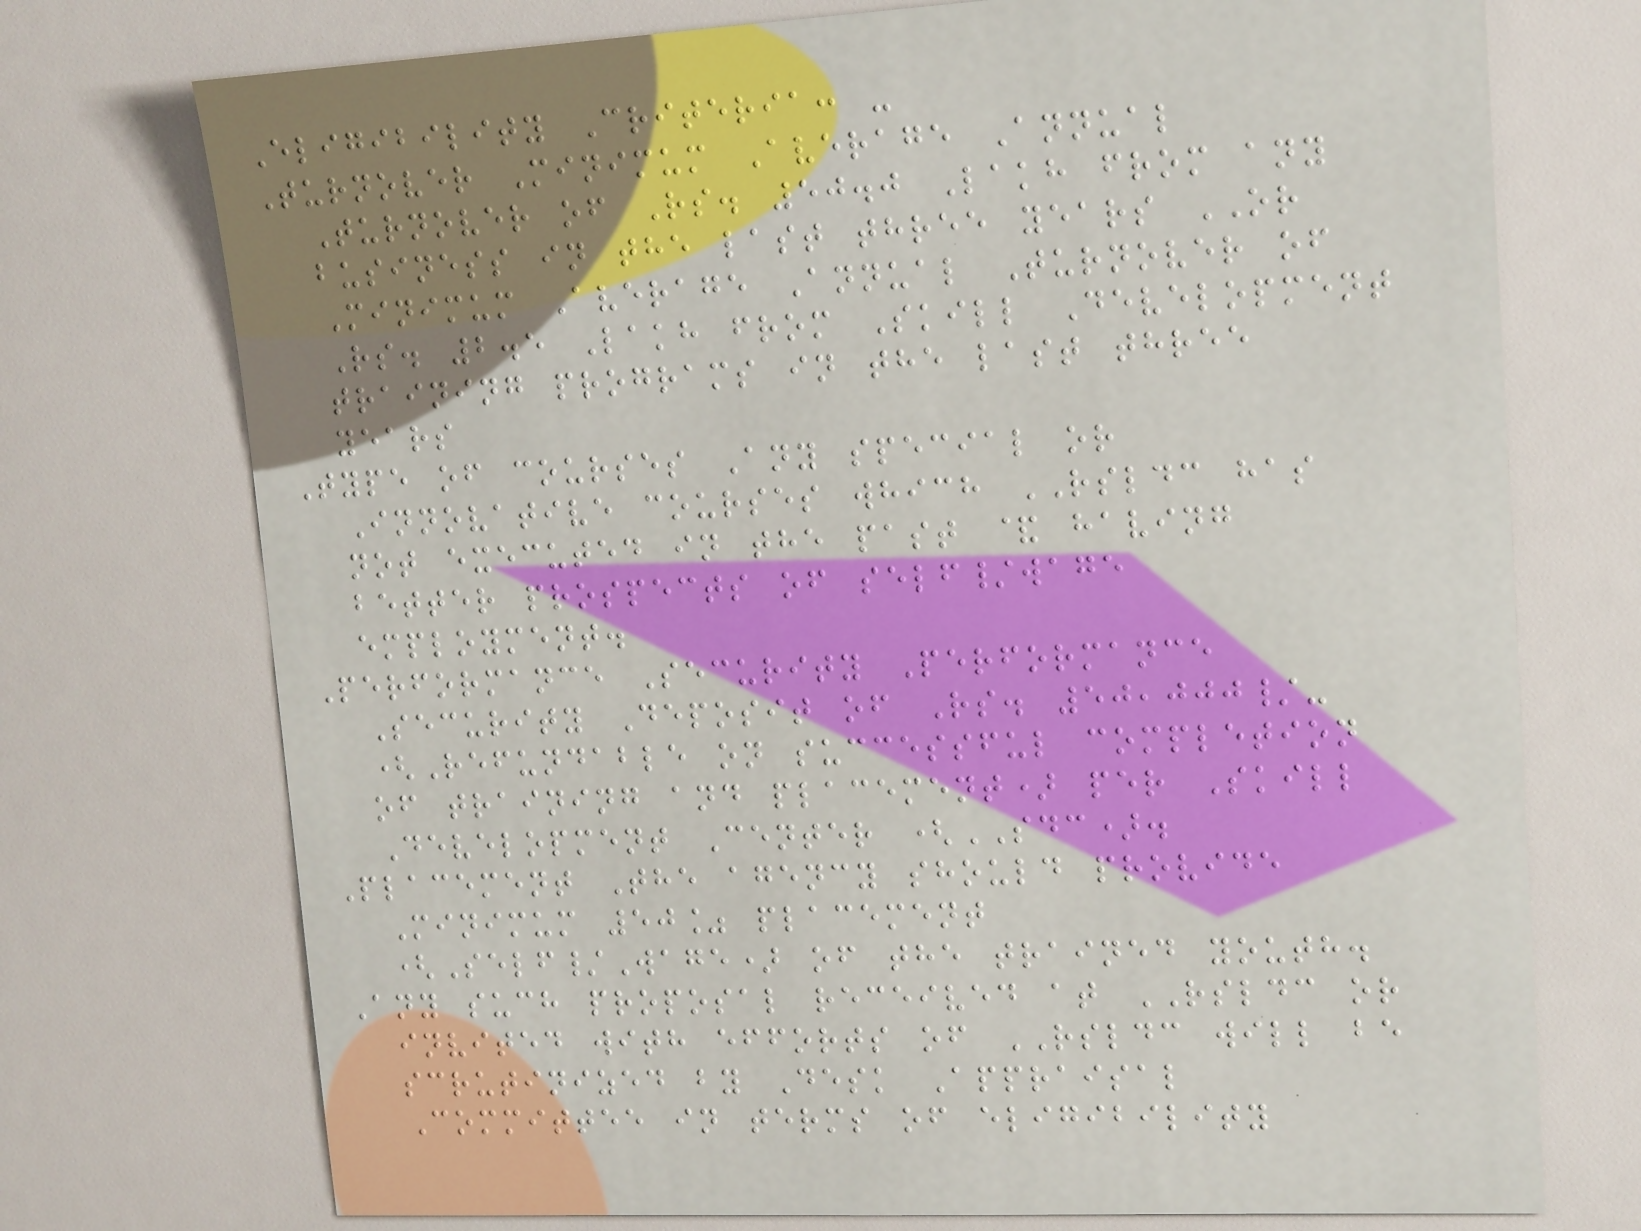Eligibility Criteria: -
Turnover Minimum Average Annual
Turnover of Rs. 50.0 Lakh from any
business in the last three years OR
Minimum Average Annual Turnover of
Rs. 2.5 Lakh from Skill Development
training programs in the last three
years
Type of courses Any special or
Innovative courses which RSLDC has
not executed in the past & having
better prospects of self/wage
employment.
Performance Security Performance
Security Deposit of Rs. 50,000/-
(Refundable on successful completion
of training and placement) per Skill
Development Center (SDC).
Placement The agency should provide
Minimum 50% placement
(Self/Wage) of the trained youth.
Any such proposal received at RSLDC or
invited with efforts of RSLDC will be
scrutinized by Desk Appraisal
Committee in terms of eligibility
